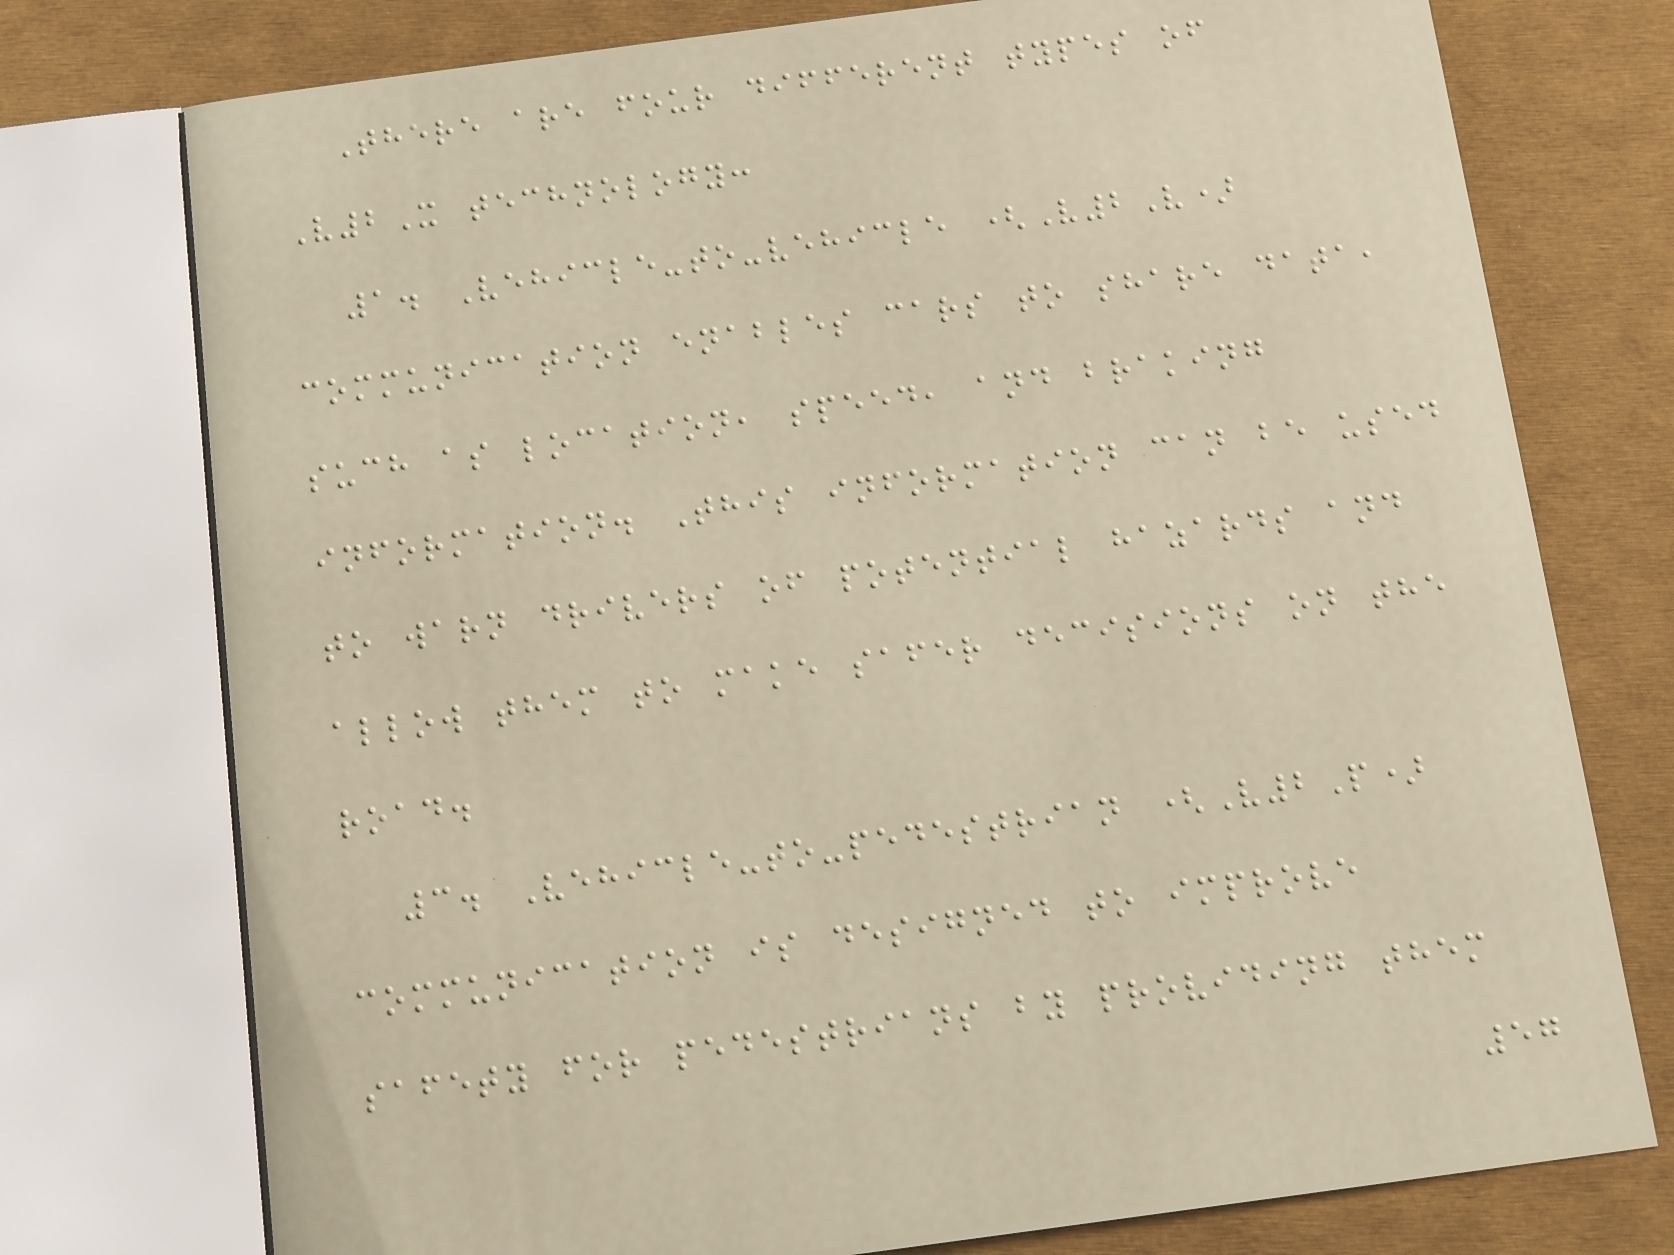There are four different types of
V2X technology:
1. Vehicle-to-vehicle (V2V)
communication enables cars to share data,
such as location, speed, and braking
information. This information can be used
to warn drivers of potential hazards and
allow them to make safer decisions on the
road.
3. Vehicle-to-pedestrian (V2P)
communication is designed to improve
safety for pedestrians by providing them
57
